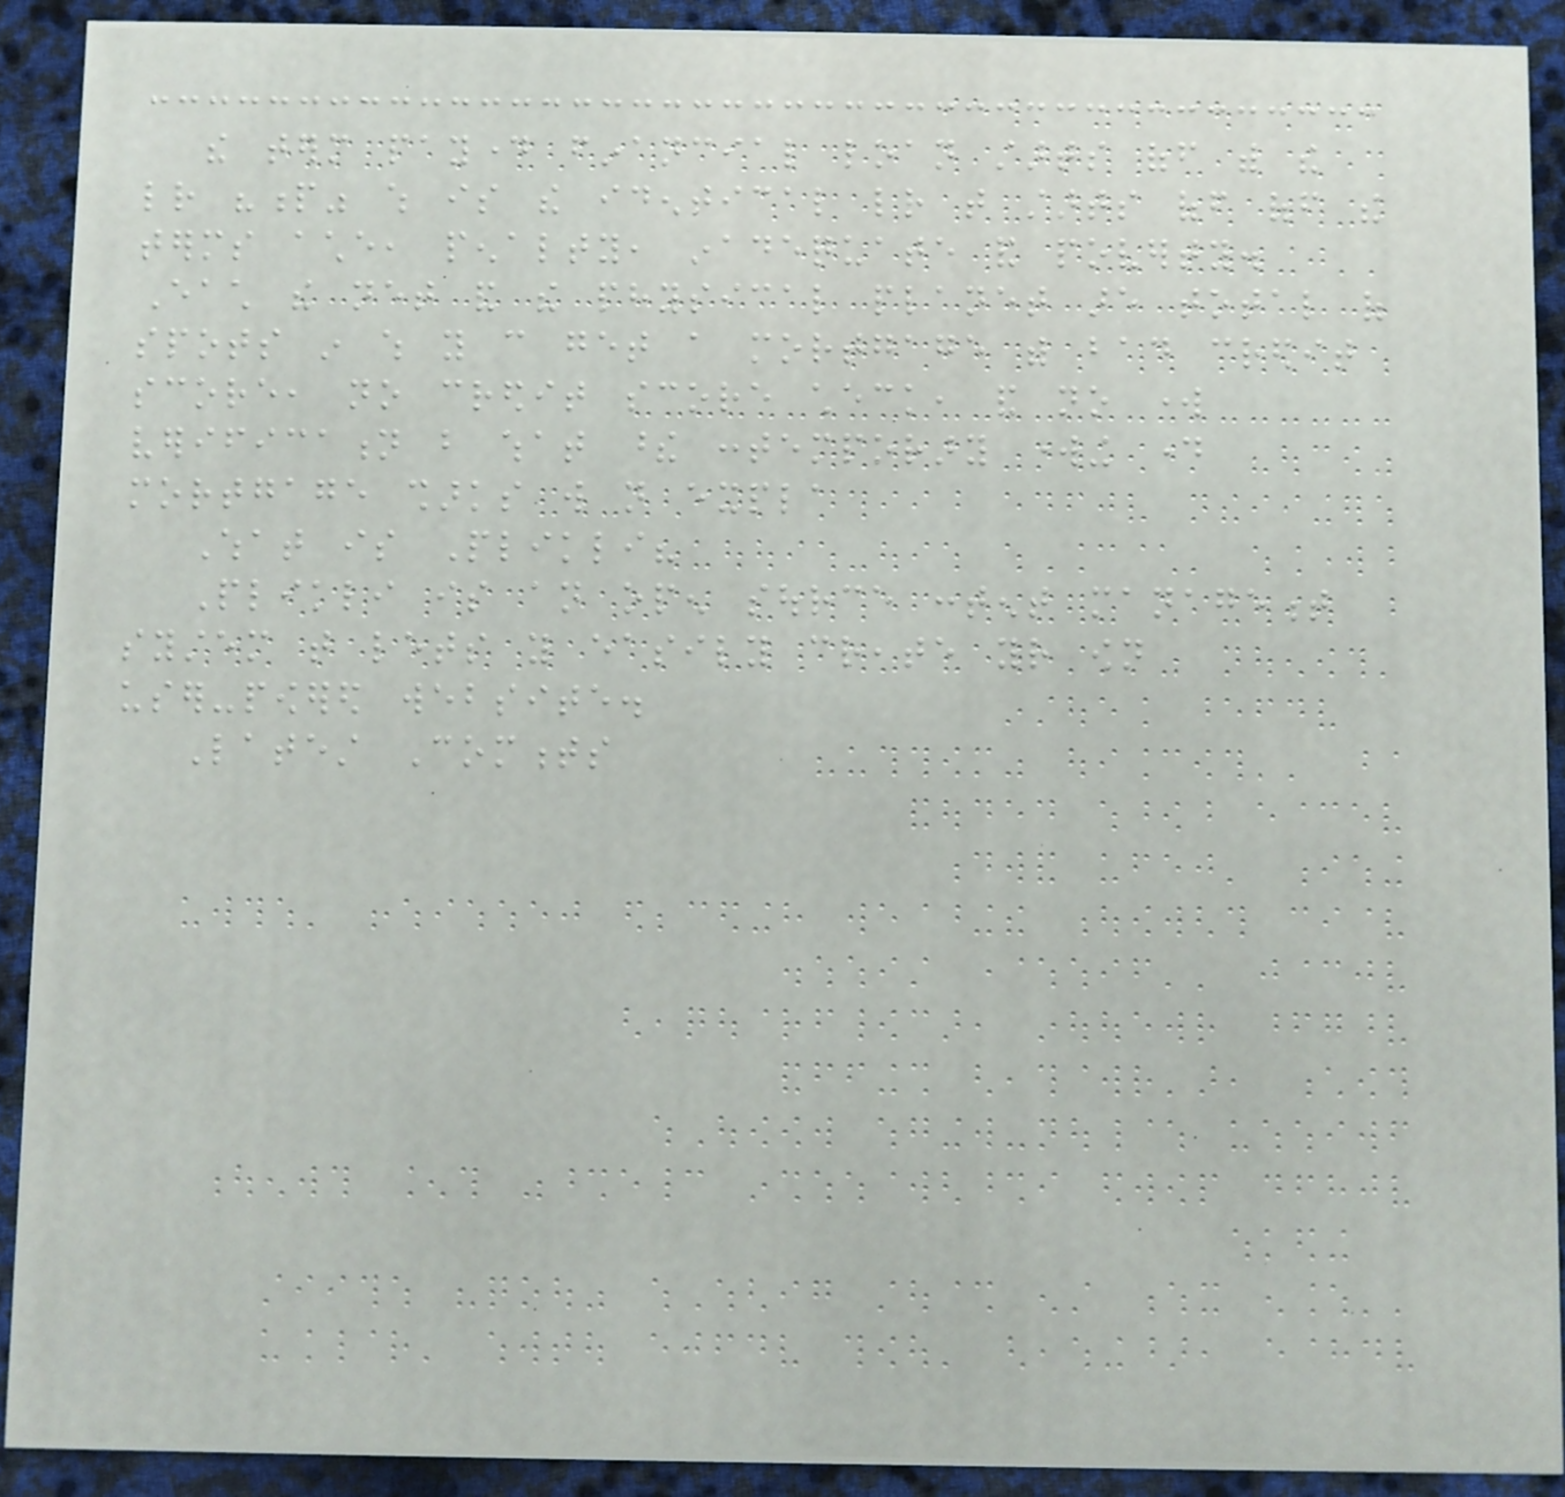the term payday financial loan starts off with the
letter "p" which is the identical letter that starts off off the
terms ache, penalty, inadequate and poverty.
Each the net and the physical planet are total of
spots in which you can get a mortgage with bad credit
score, no credit score check, and no work
verification but what these contemporary working day
mortgage sharks will not expla
What is Plikli?
Plikli is an open source content management
system that lets you easily create your own
user-powered website.
Latest Comments
